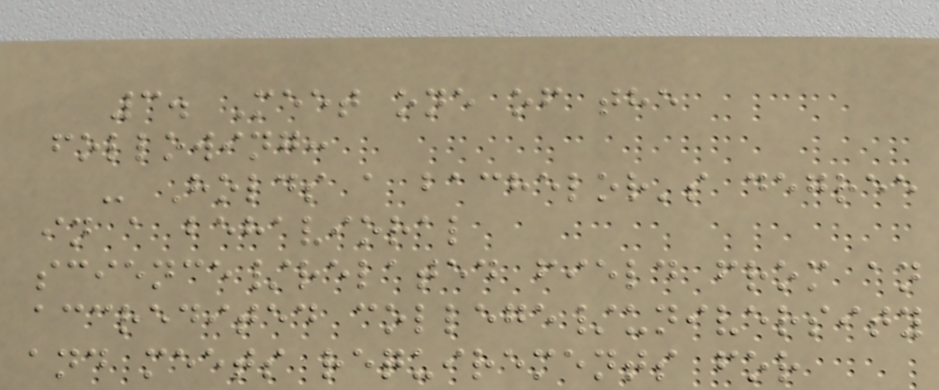3. Meet one of the
following:
- Holds a bachelor's degree
in a behavioral
science/related field from an
accredited college/university
and meets requirements for
